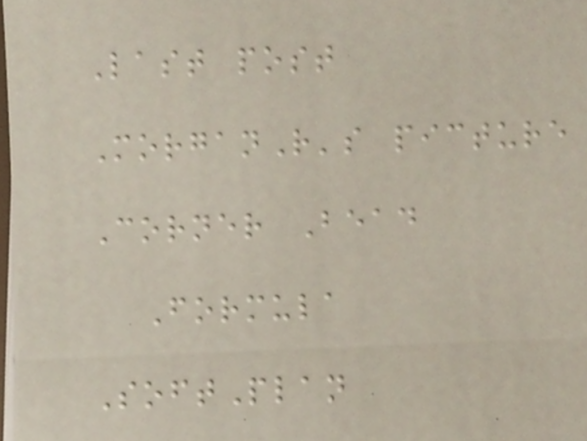Last post
MorganR's picture
Corner Bead
Formula
SoftPlan
